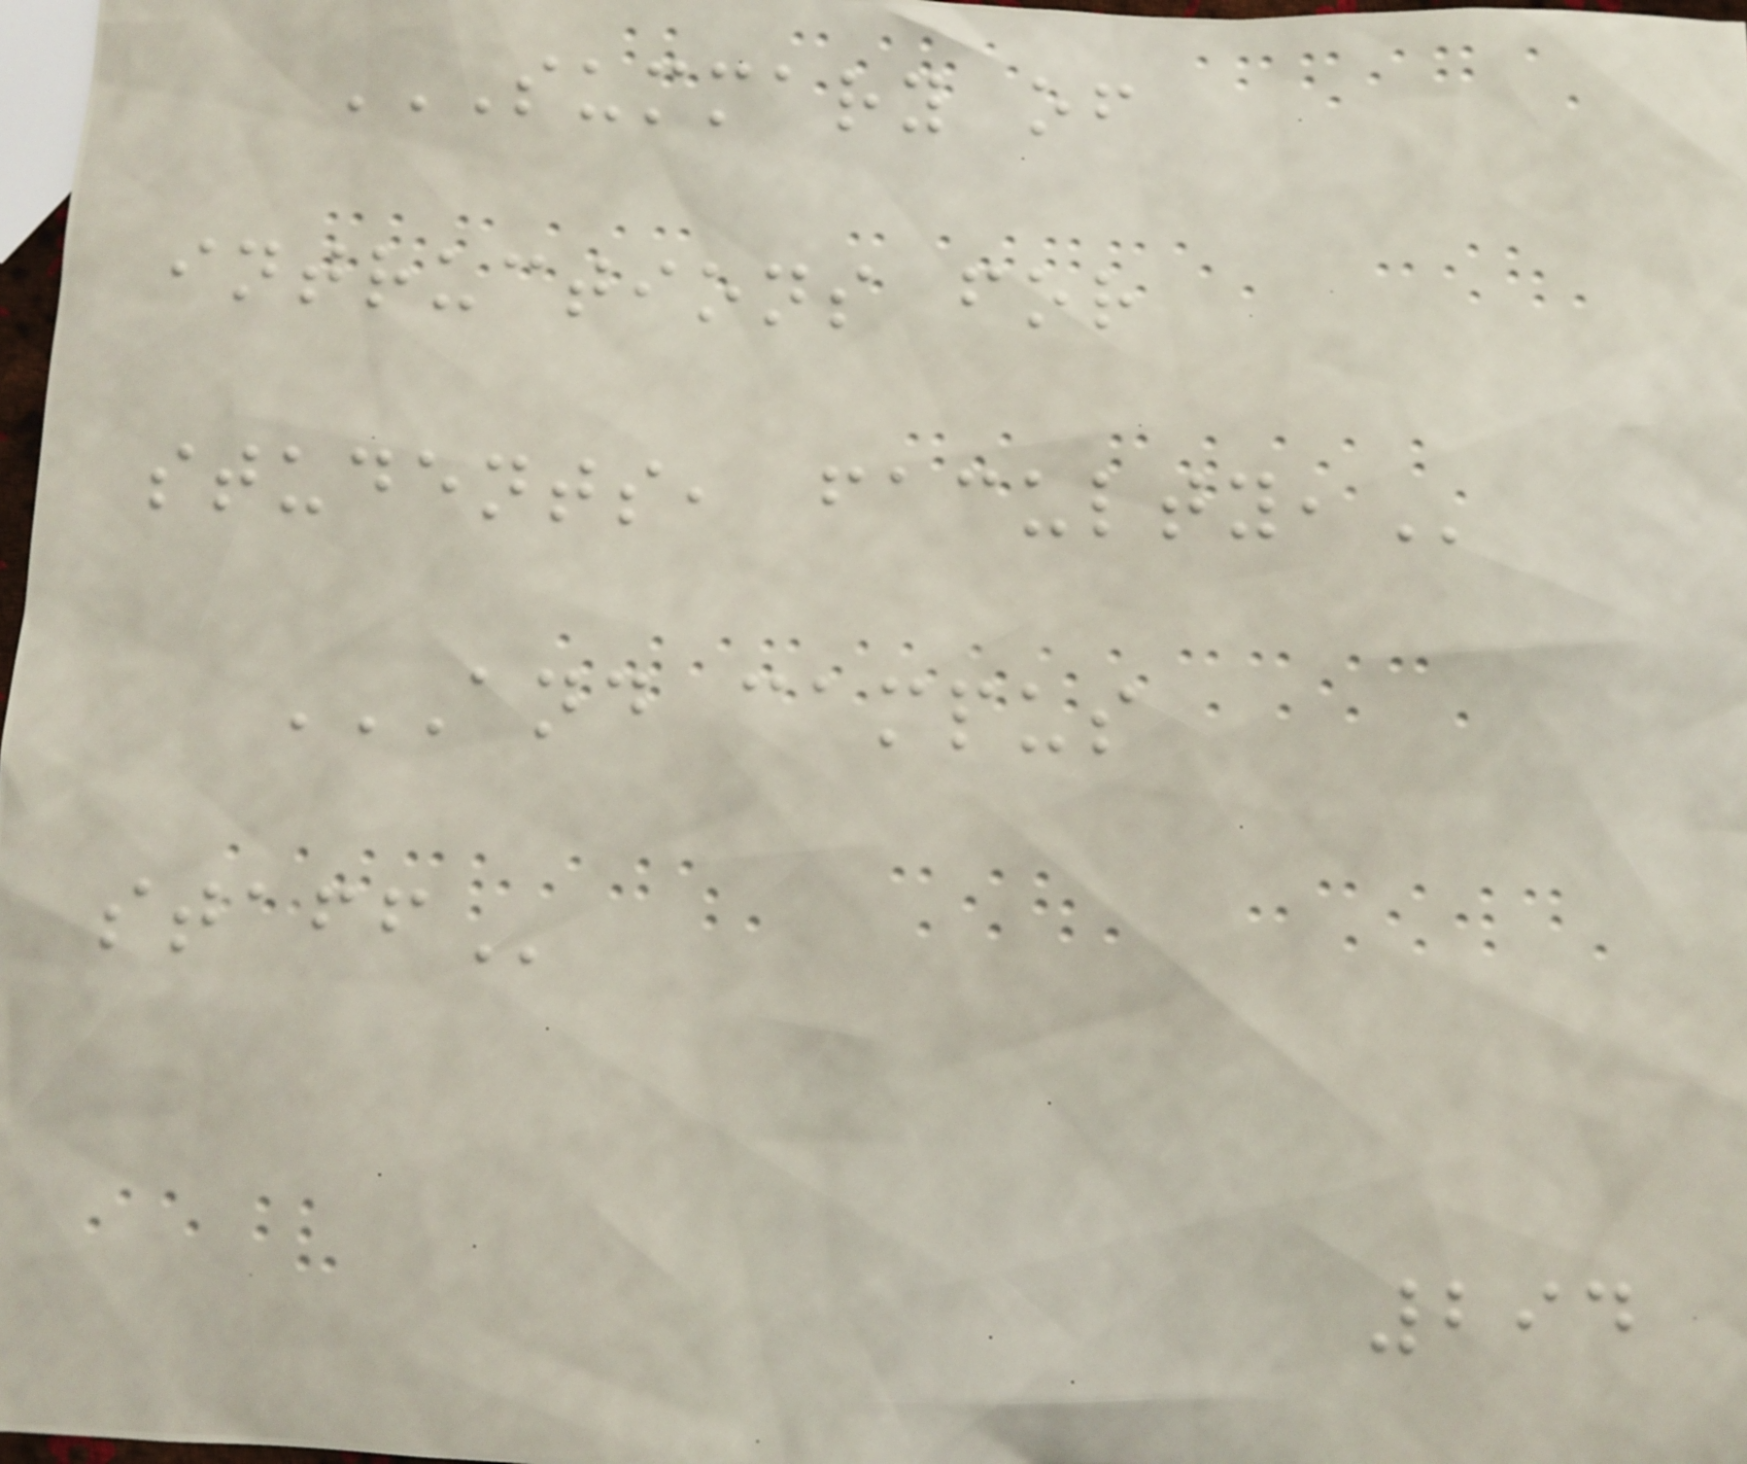SUMMARY OF
INTRUCTIONS FOR
STUDENTS, FACULTY,
AND CAMPUS
STAFF
294
